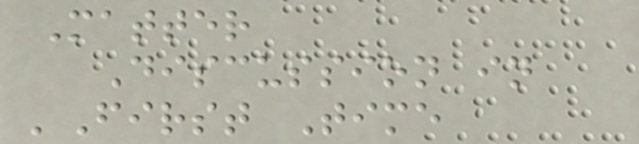Matter
Discussion in
'First Time
